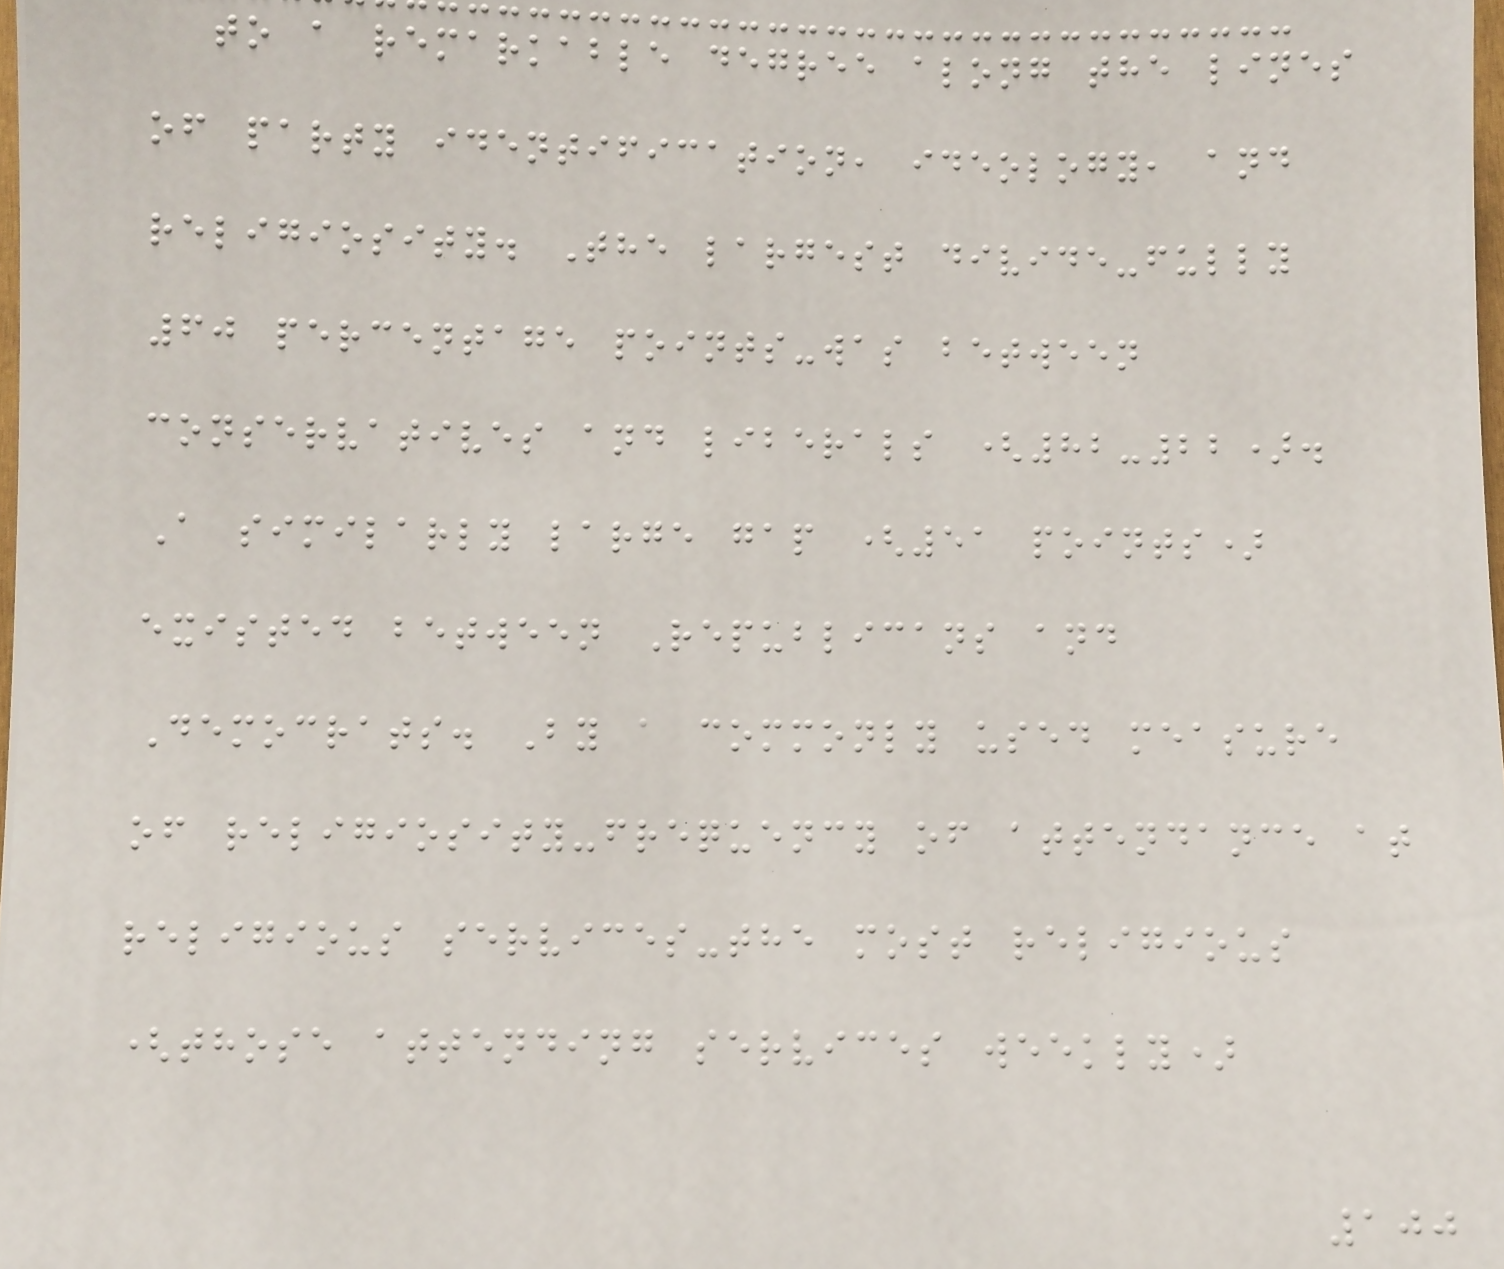to a remarkable degree along the lines
of party identification, ideology, and
religiosity. The largest divide-fully
60 percentage points-was between
conservatives and liberals (82-22).
A similarly large gap (51 points)
existed between Republicans and
Democrats. By a commonly used measure
of religiosity-frequency of attendance at
religious services-the most religious
(those attending services weekly)
100
